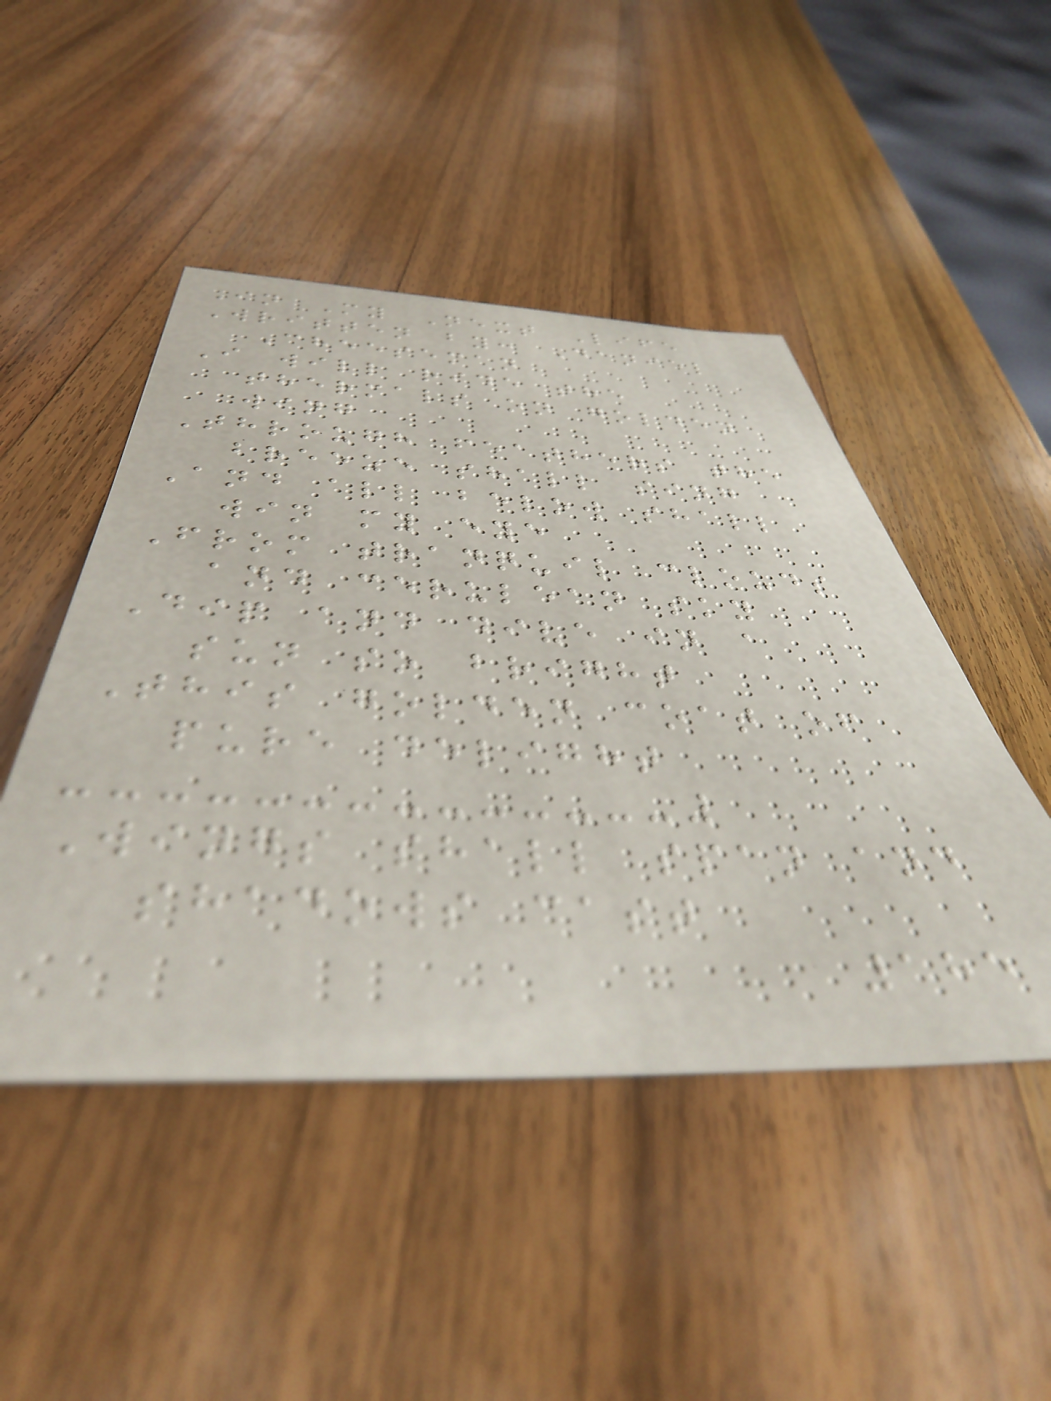In My Next Life
Written by: Daniel
Cheeseman
I will ride the
thermals on golden
wing
Through feathers the
breeze shall sing
And all below shall
win my eye
From tranquil clouds
and cerulean sky
Dip and dive in a
sun so bright
This golden coat of
pure delight
Wings shall span and
shadows cast
185
